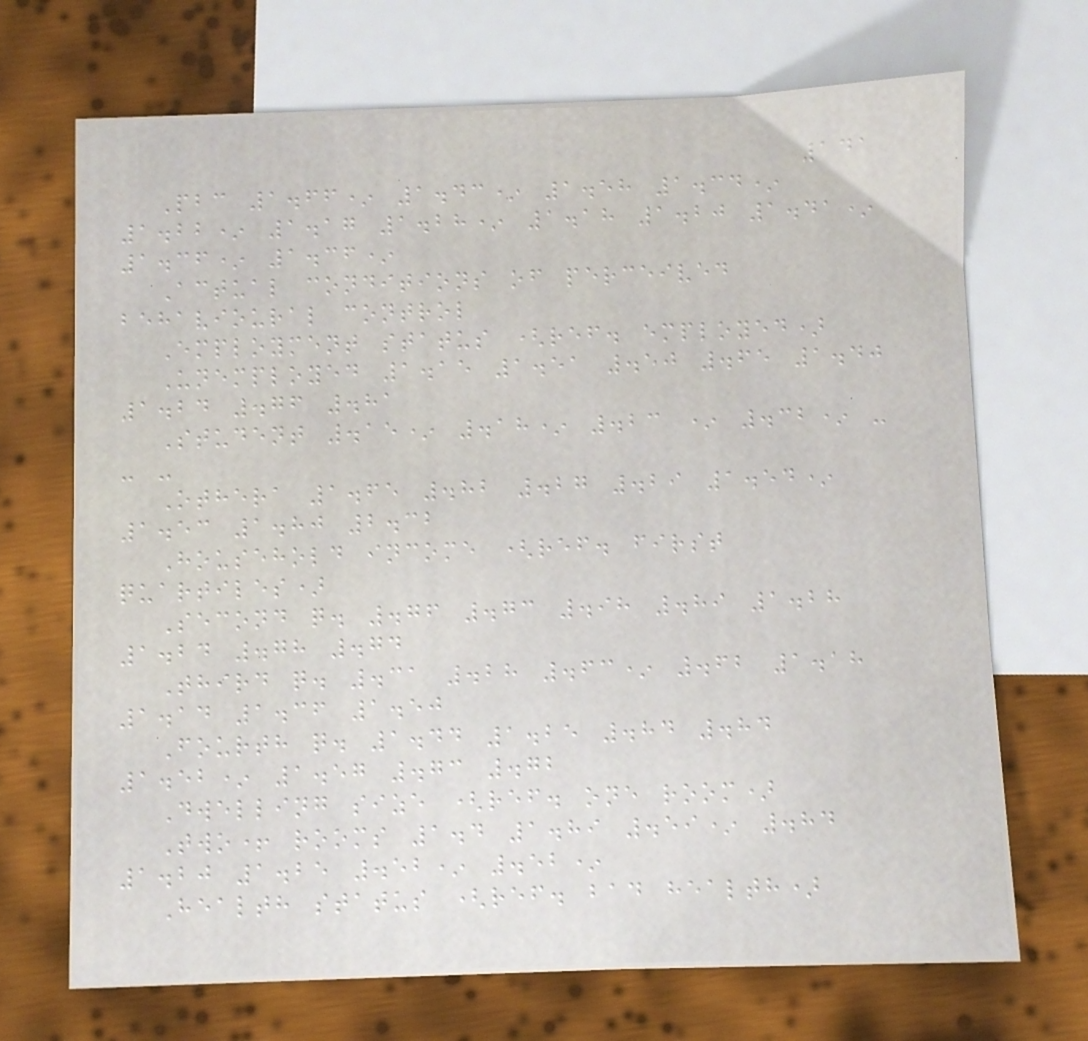141
Pbc 1.66* 1.43* 1.58 1.34*
1.22* 1.17 1.28* 1.18 1.20 1.41*
1.36* 1.36*
Actual conditions of perceived
behavioural control
Employment status (ref. employed)
Unemployed 1.15 1.51 .50 .65 1.40
1.24 .76 .81
Student .15* .18* .23 * .32* -
- -
Othera 1.65 .82 .27 .29 1.54*
1.53 1.80 2.32
Household income (ref. first
quartiles)
Second q. .76 .73 .98 .89 1.28
1.24 .78 .74
Third q. .31 .28 .63* .62 1.18
1.14 1.36 1.50
Fourth q. 1.44 1.25 .84 .84
1.52* 1.57 .73 .72
Dwelling size (ref. one room)
Two+ rooms 1.4 1.89 .59* .84
1.20 1.25 .52* .52*
Health status (ref. bad health)
